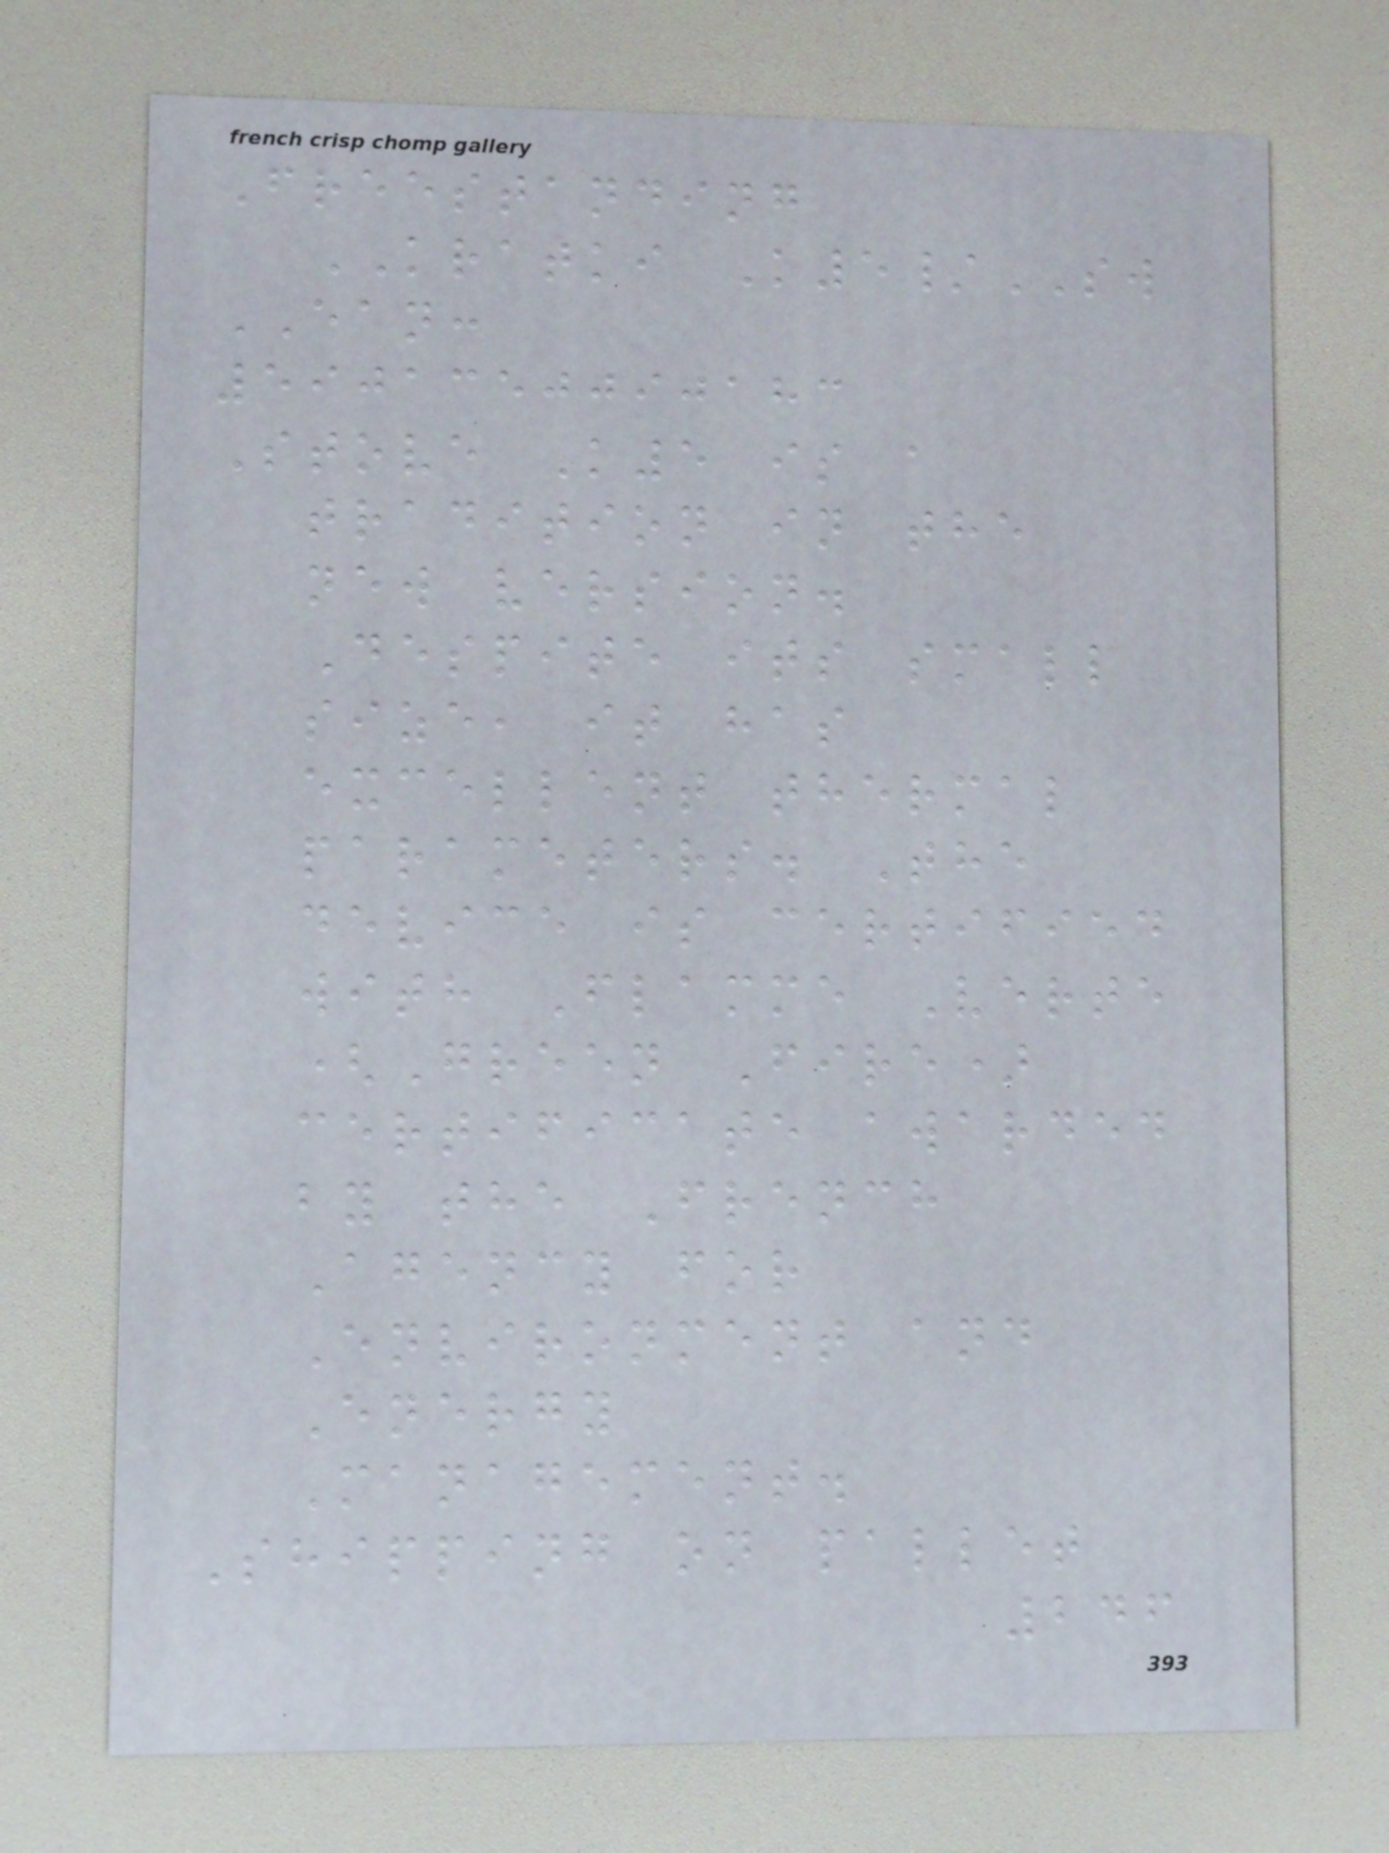Freestanding
KRATKI K5/SW
EAN:
5901350090183
Stove K5 is a
tradition in the
new version.
Despite its small
size, it has
excellent thermal
parameters. The
device is certified
with Flamme Verte
(Green Fire)
certificate awarded
by the French
Agency for
Environment and
Energy
Management.
Shipping on pallet
246
